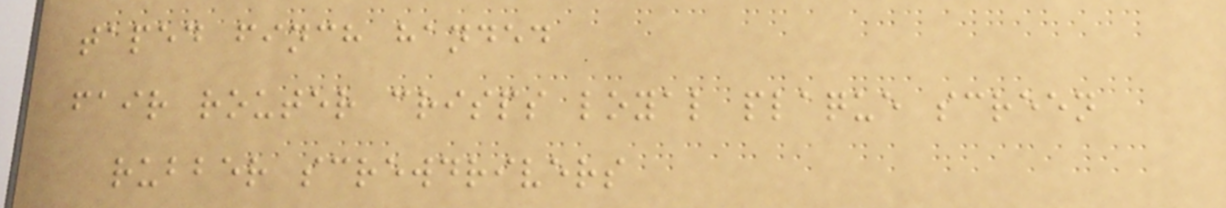taped finch handed
fair router crisps loyal plaque screen
rubber screwdrivers
